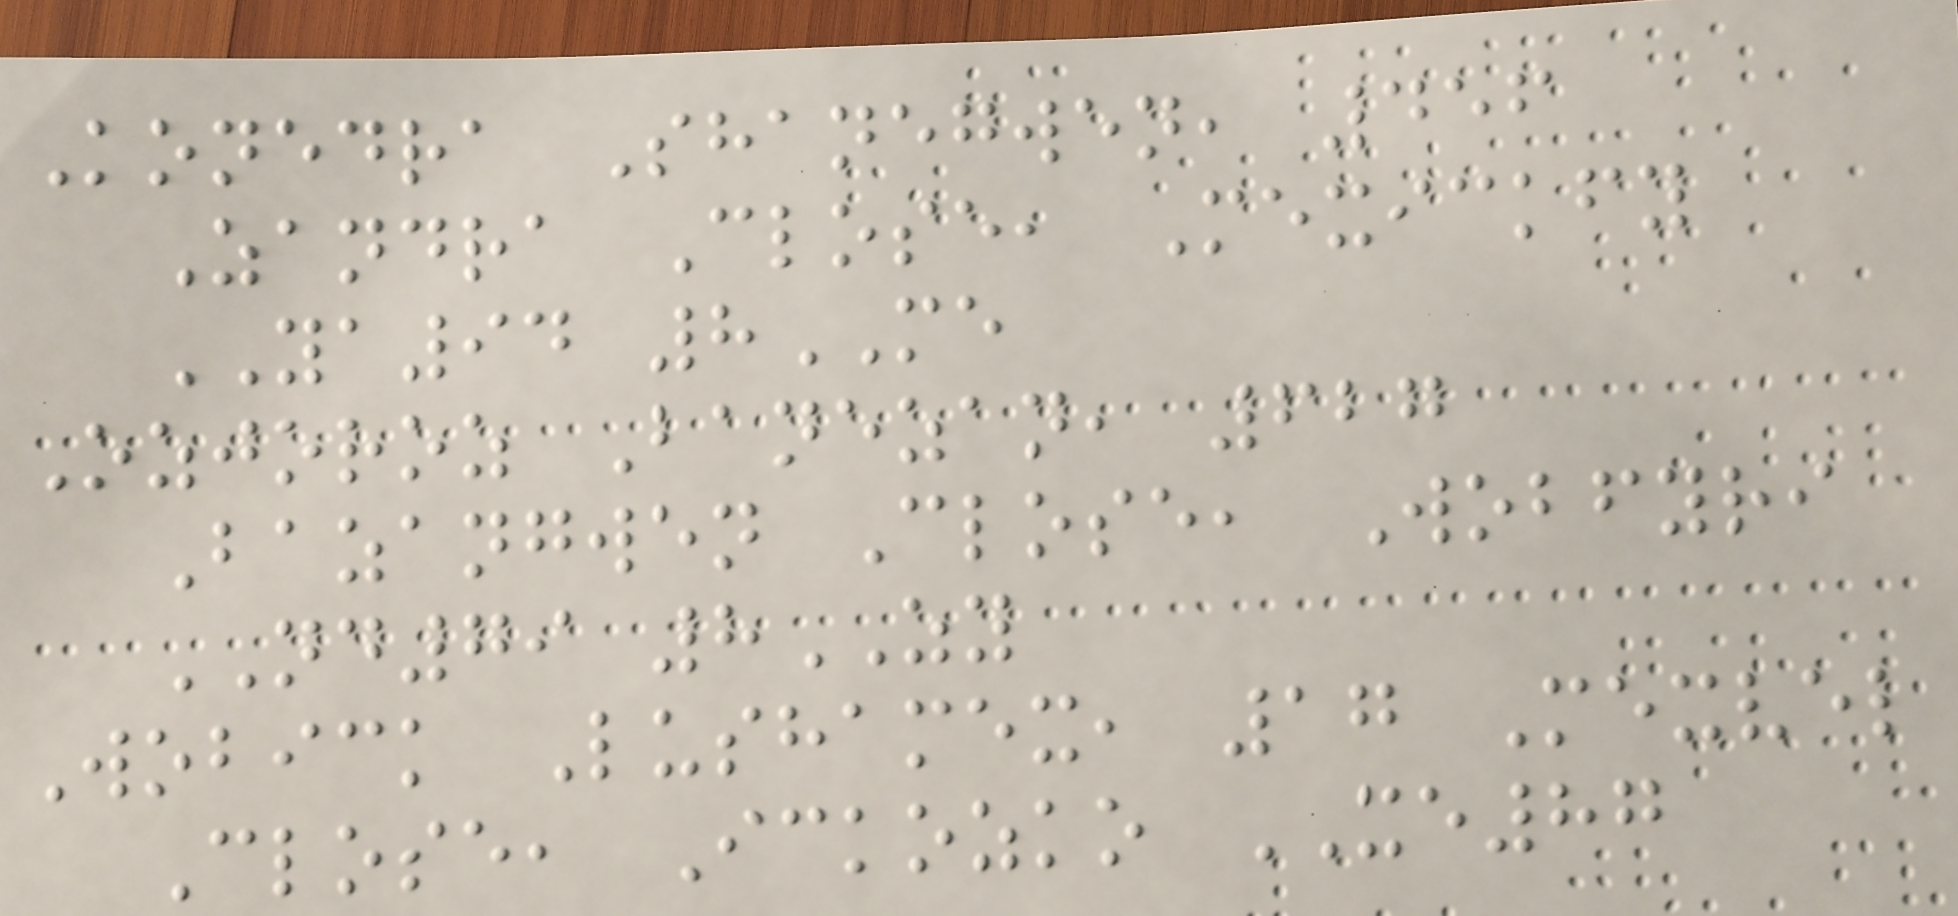Konedra Shanegwen, 456
Zandra Close, Mexickfy
YA94 8ME
Ozjoroz Banezan, 627
Bazangwen Close, Wobfyri
ND79 8ZY
Wobick Lushamex, 17 Mexvel
Close, Ickozko XE87
